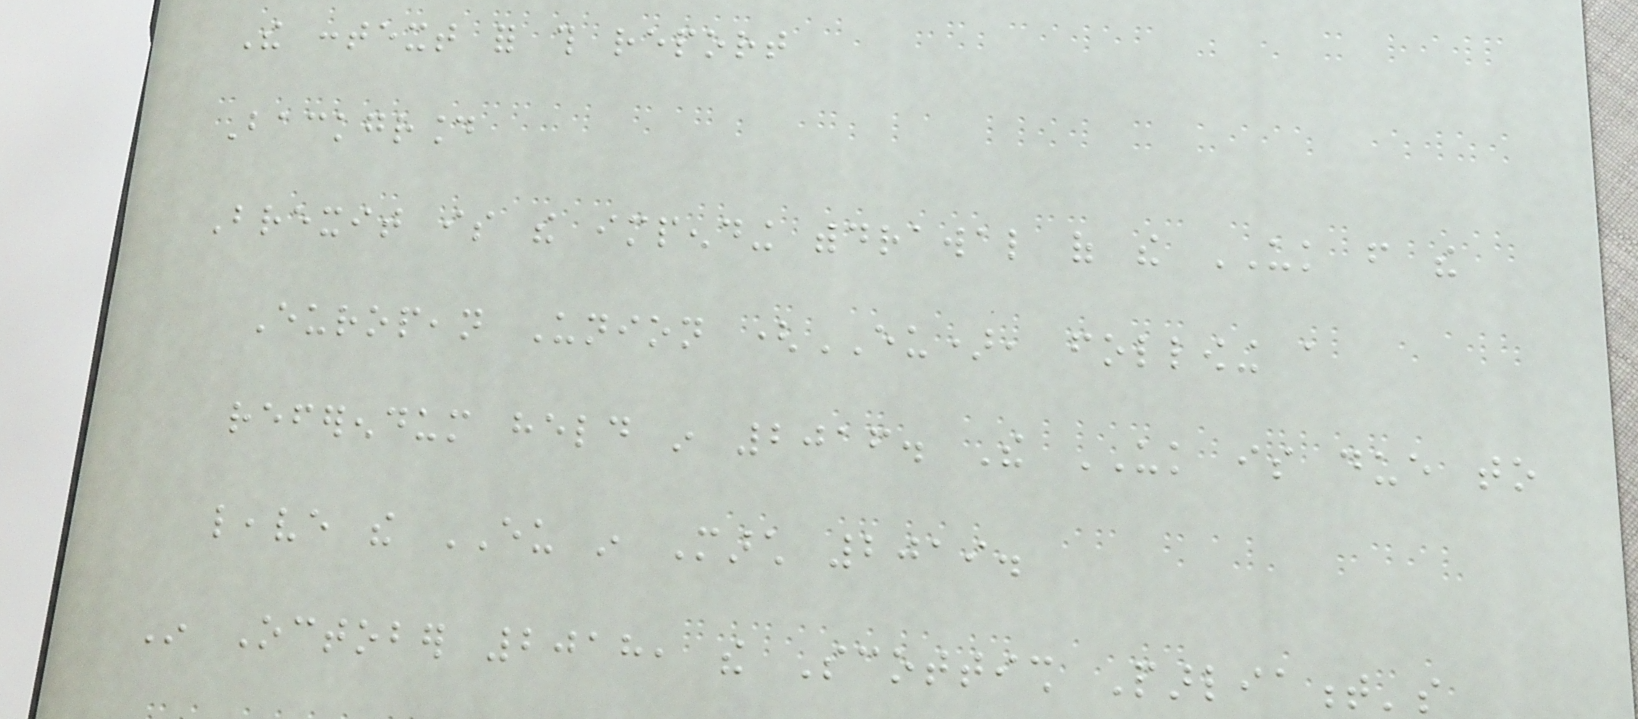The context for this report
Background
Brexit is the impending withdrawal of the UK from the
European Union (EU), following a
referendum held in 2016. The UK is due to
leave the EU in March 2019.
In October 2018, the Scottish Parliament's
